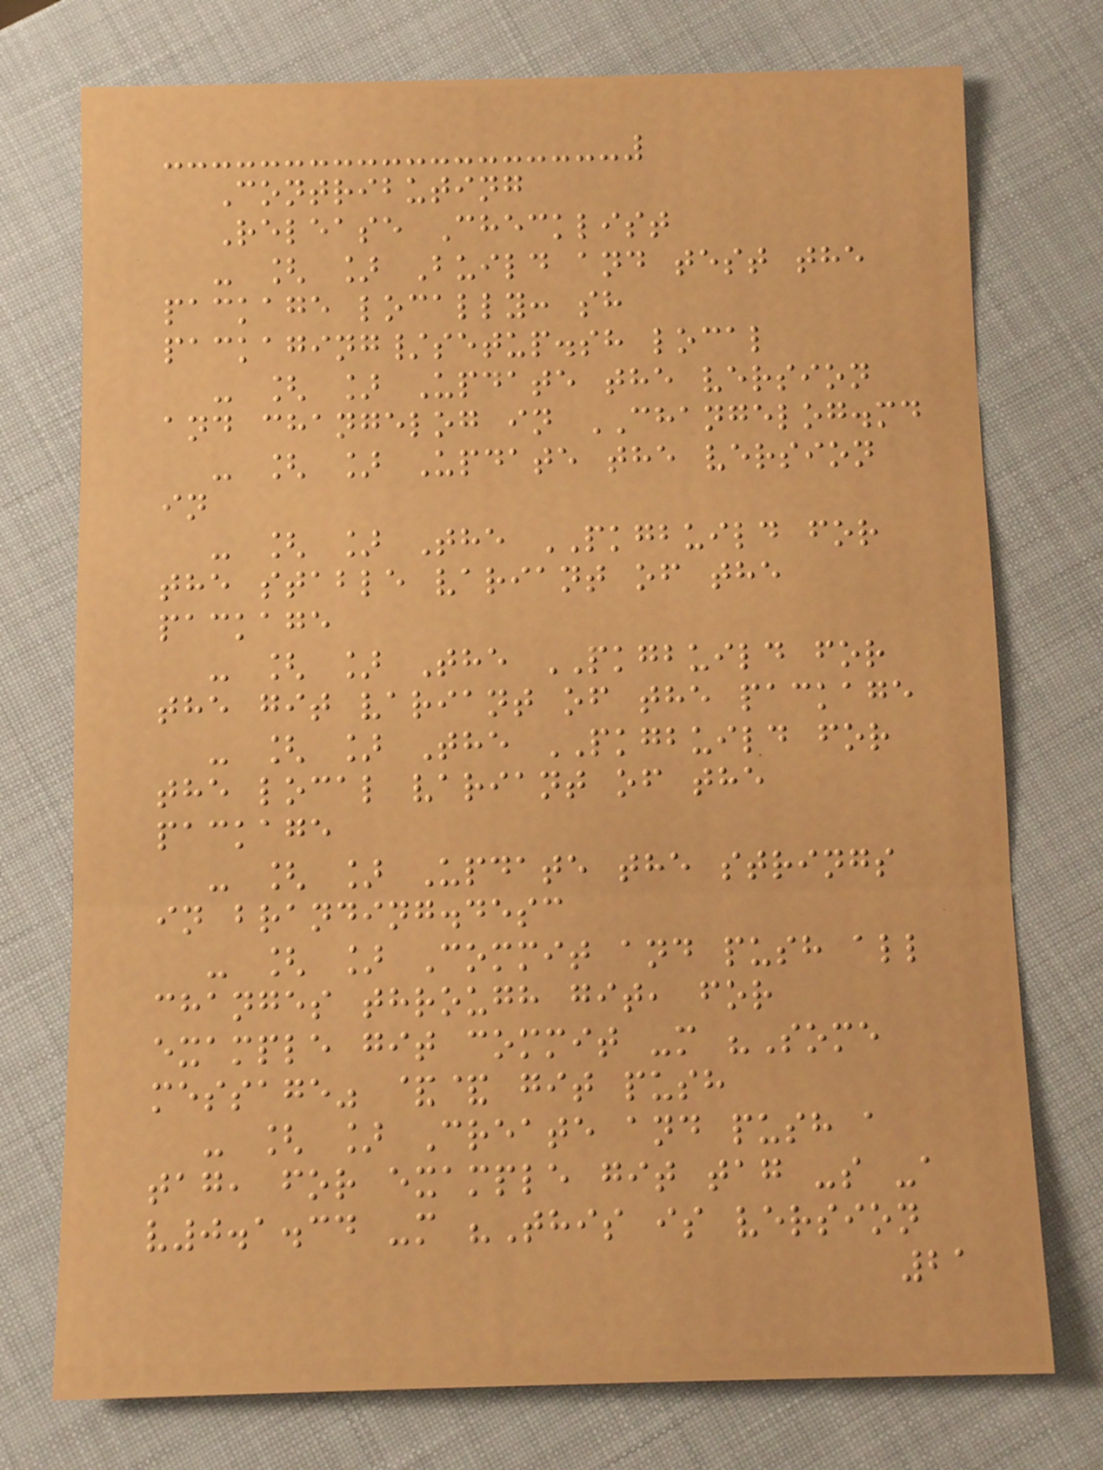Contributing
Release Checklist
- [ ] Build and test the
package locally: sh
packaging/setup.sh local
- [ ] Update the version
and changelog in CHANGELOG.md
- [ ] Update the version
in
- [ ] The PKGBUILD for
the stable variant of the
package
- [ ] The PKGBUILD for
the git variant of the package
- [ ] The PKGBUILD for
the local variant of the
package
- [ ] Update the strings
in branding.desc
- [ ] Commit and push all
changes through git, for
example git commit -m "Some
message" && git push
- [ ] Create and push a
tag, for example git tag -s -a
v0.1.34 -m "This is version
21
